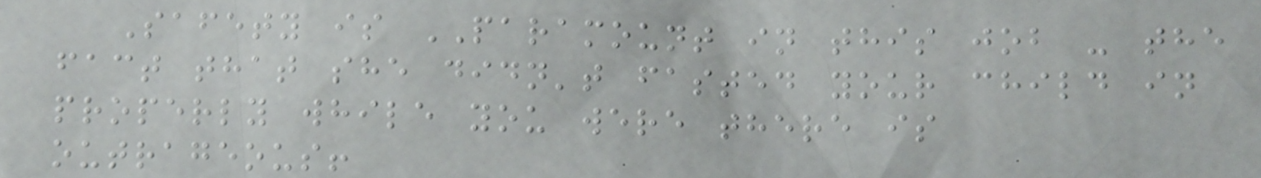Safety is PARAMOUNT in this job - the
fact that she didn't fasted your child in
properly while you were there is
outrageous!
